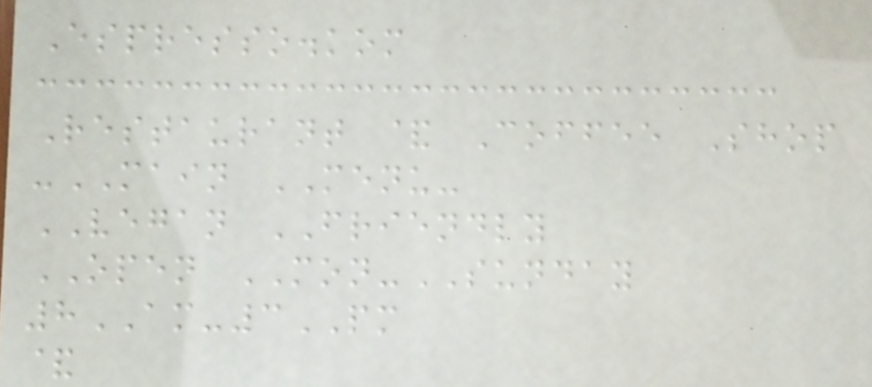Espresso.kom
Restaurant & Coffee Shop
-MAIN MENU-
VEGAN FRIENDLY
OPEN MON-SUNDAY
8AM-3PM
&
